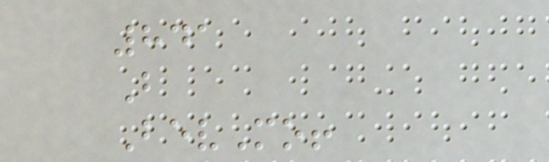841
B
BevMo!
